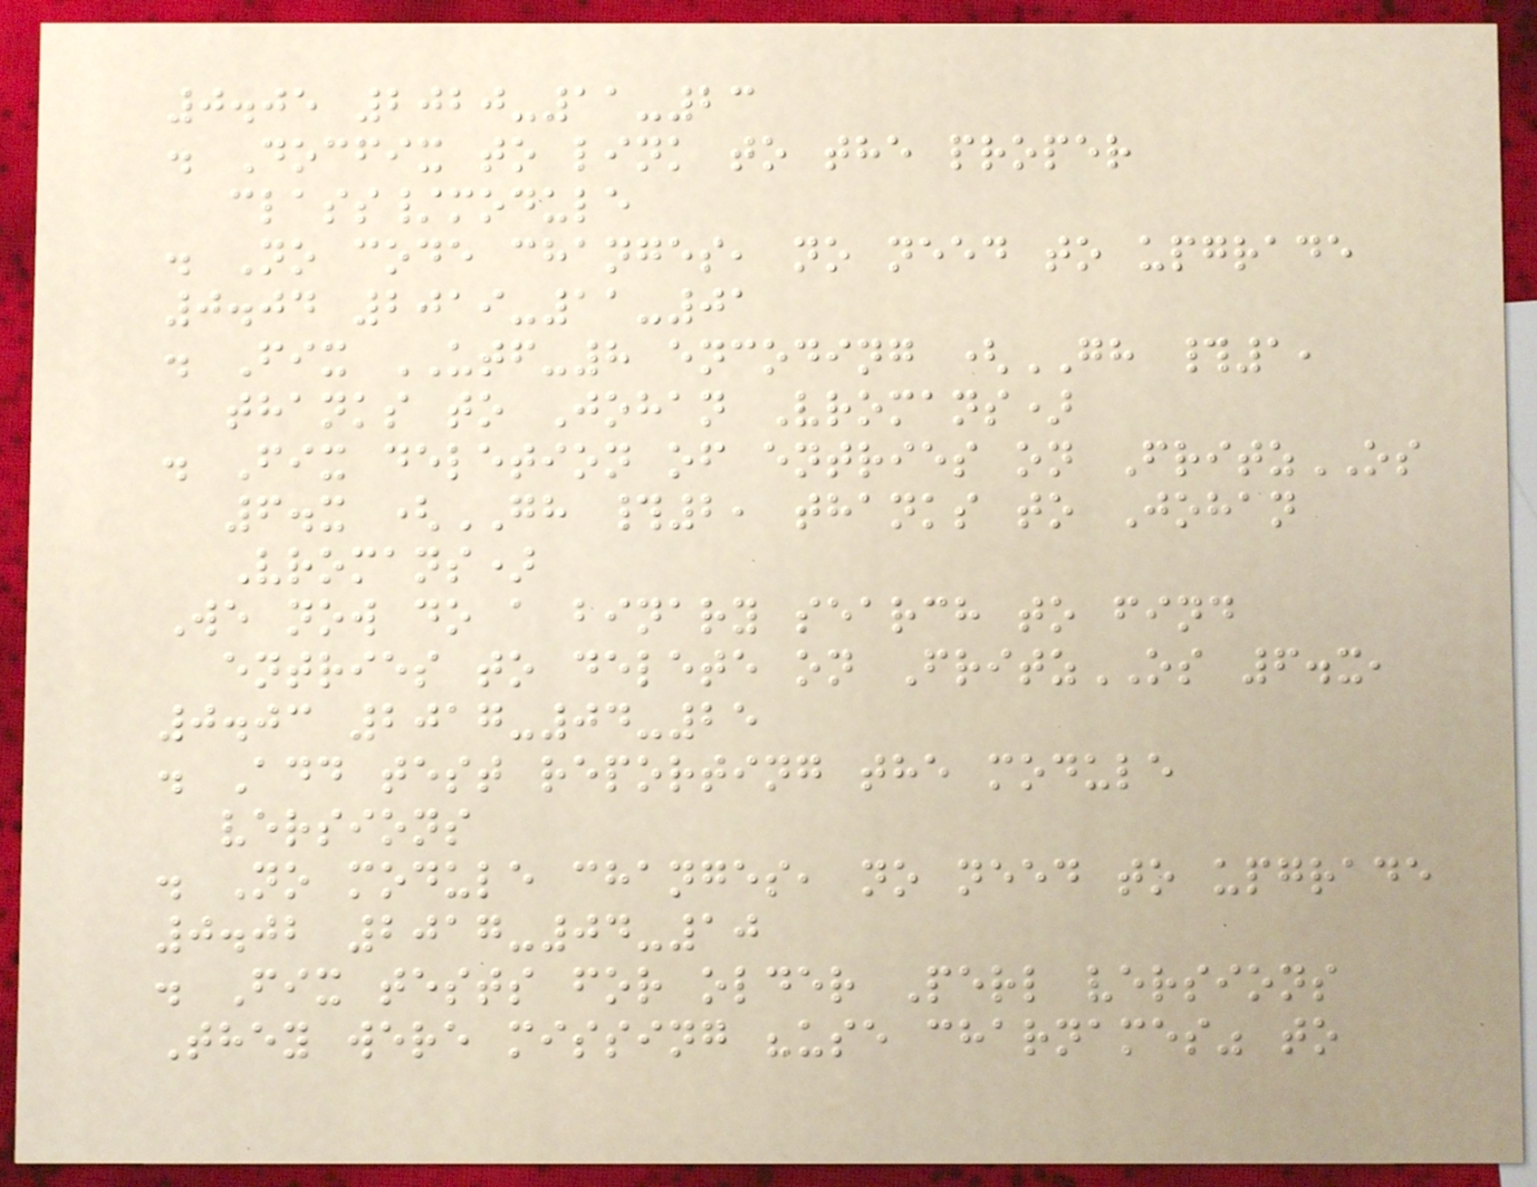0.05 2020-11-23
. Docfix to link to the proper
class/module
. No code changes, no need to upgrade
0.04 2019-11-01
. Fix UTF-8 encoding (GH #1,
thanks to Johan Vromans)
. Fix deletion of entries on FritzOS
6.x (GH #2, thanks to Johan
Vromans)
We now do a binary search to find
entries to delete on FritzOS 6.x,
0.03 2017-04-25
. Add test reporting the module
versions
. No module changes, no need to upgrade
0.02 2017-04-10
. Fix tests for older Perl versions
They were missing "use charnames" to
